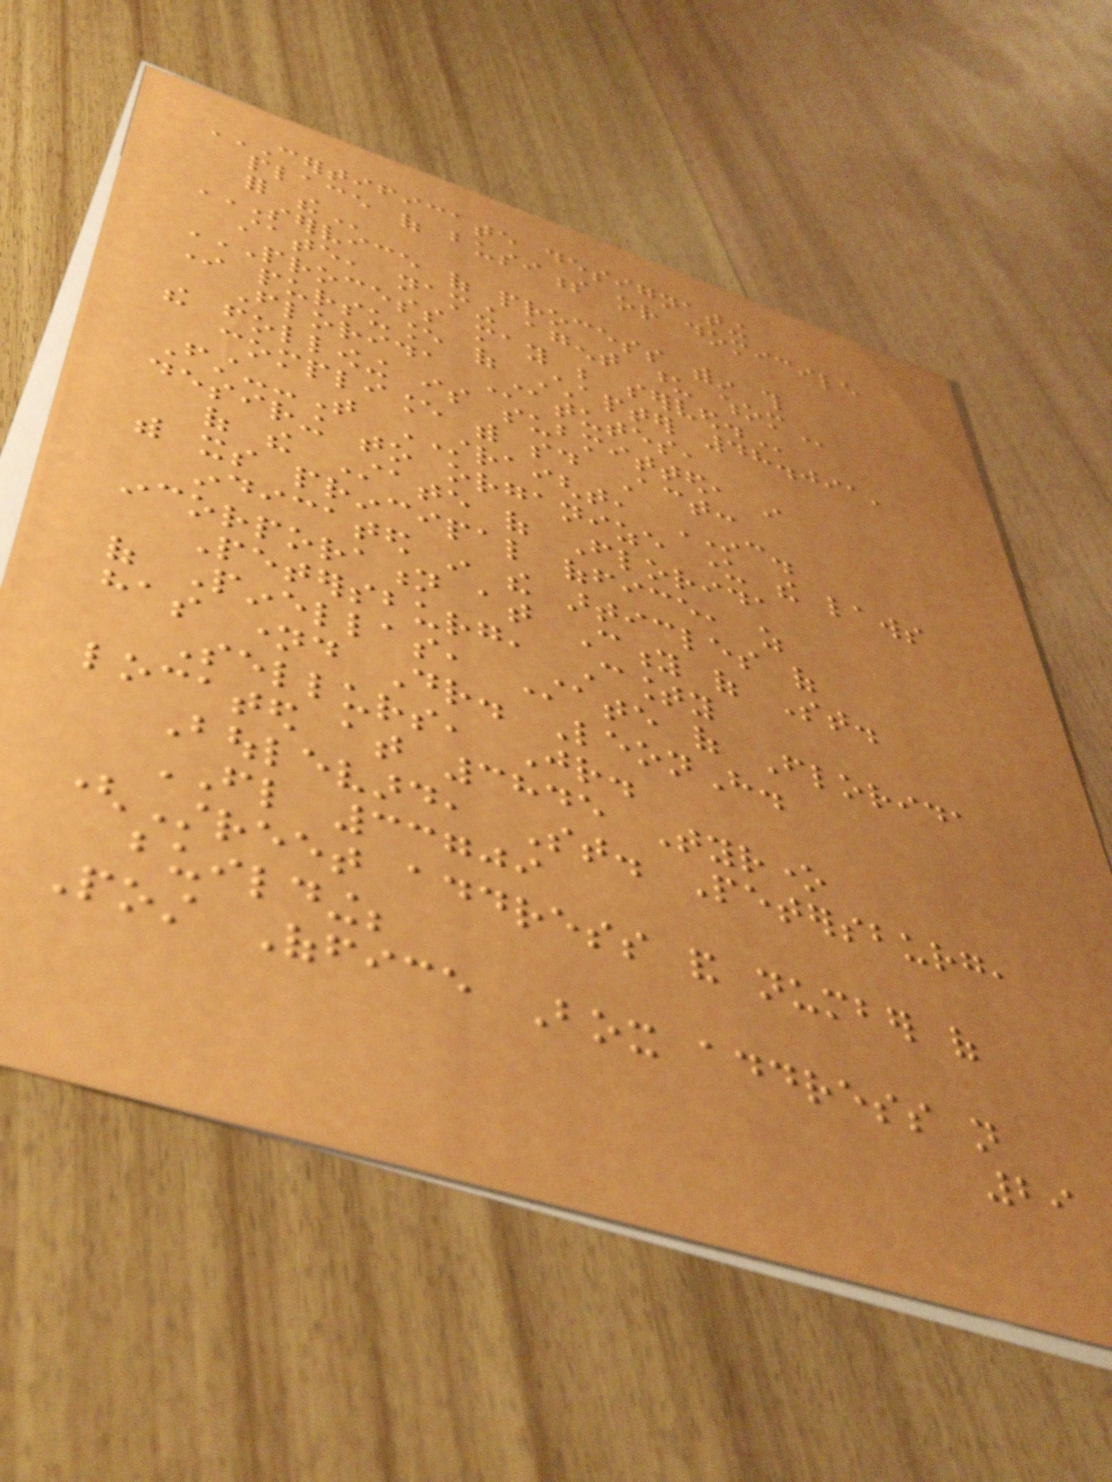CERTIFICATE DESIGNATING
PLACE OF BUSINESS OR DOMICILE
FOR THE
SERVICE OF PROCESS WITHIN THIS
STATE, NAMING AGENT UPON WHOM
PROCESS MAY BE SERVED.
In pursuance of Chapter 48.091,
Florida Statutes,
the following is submitted, in
compliance with said Act:
First--That STRAIGHT, INC.
desiring to organize under the laws
of the State of Florida
with its principal office, as
indicated in the articles of
incorporation at City of St.
Petersburg, County
of Pinellas, State of Florida
has named Dr. LeonH.
Sellurs, Jr.
located at 3845 Tyrone
Boulevard, St. Petersburg,
FL 33709
(Street address and number of
building;
Post Office Box address not
29
